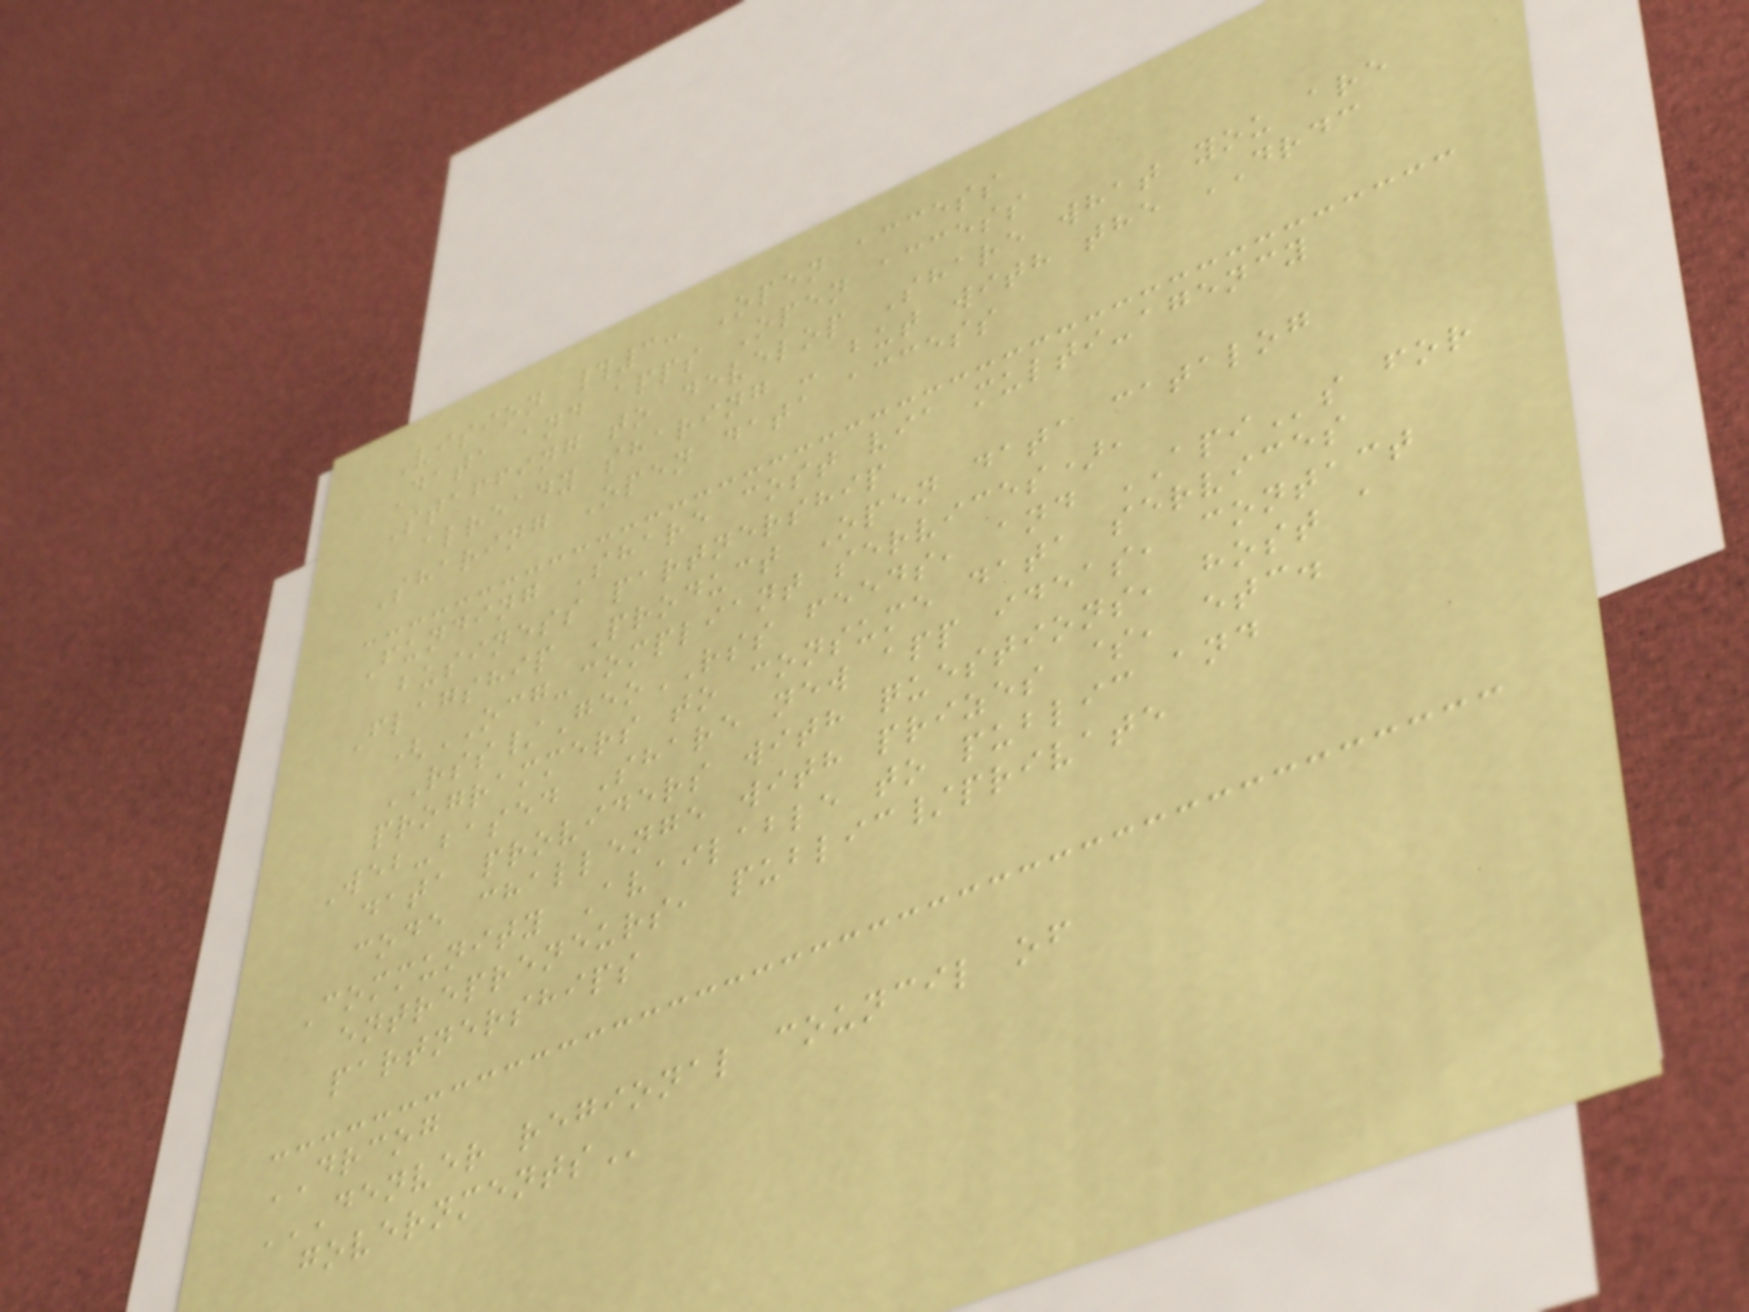Vision #3: Open access
Data and apps Open access
Staffing to develop Share what you are
already sharing - but with the DRDC
Sharing Open data access
Funding Share cost via multi-agency
business partnership
Flagship Product Open data catalog
(OCG-compliant services),
RSS/GeoRSS feeds, and APIs for
programmers to consume data services
Web-based Share new app ideas, contact
data providers with questions, host a
code challenge with prizes $, etc.
Community Available to public and
entrepreneurs, public/private
partnerships
DRCOG
DENVER REGIONAL COUNCIL OF
GOVERNMENTS
